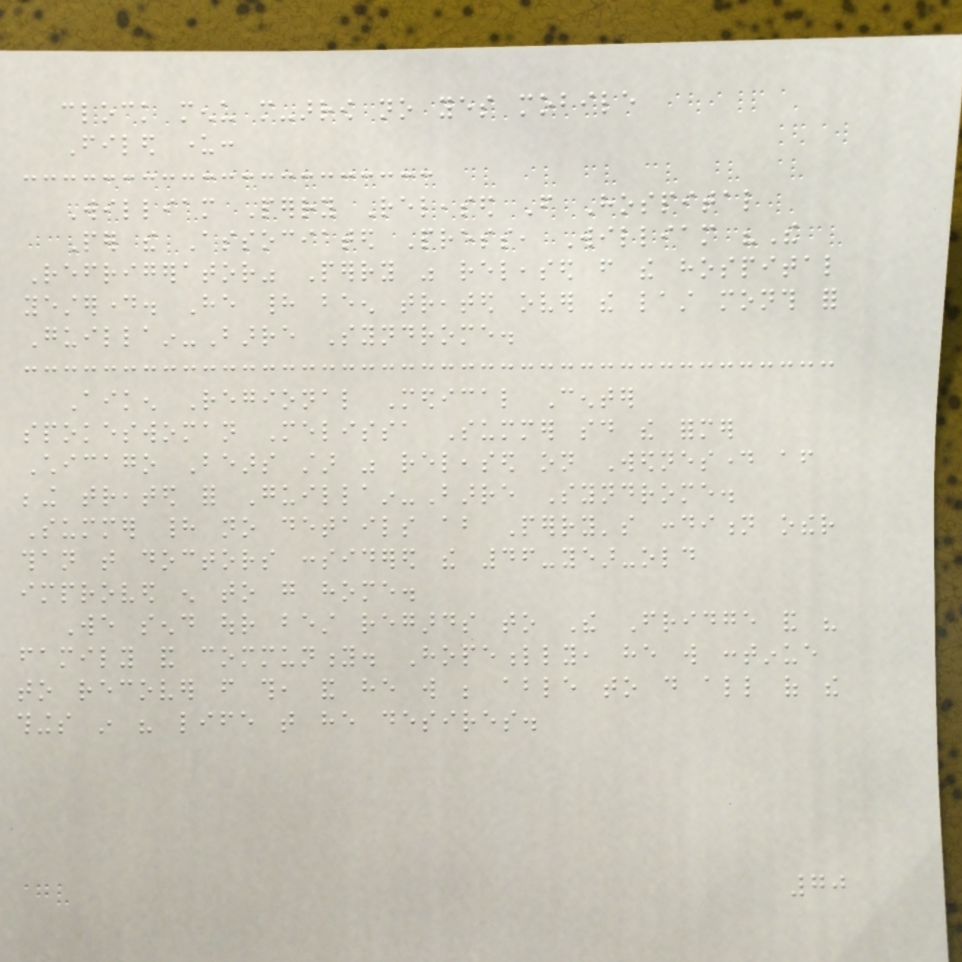clock menu more-arrow no yes mobile
Filed under:
William Perry Released From Hospital
Per the Associated Press, William "The
Refrigerator" Perry was released from the hospital
yesterday. He had been treated over the last month for
Guillain-Barre Syndrome.
Aiken Regional Medical Center
spokeswoman Melissa Summer said the former
Chicago Bears star was released on Wednesday after
being treated for Guillain-Barre Syndrome.
Summer had no details about Perry's condition other
than that doctors considered the 46-year-old
improved enough to go home.
We send our best regards to The Fridge and his
family and community. Hopefully, he will continue
to recover from this, and he will be able to do all of the
things in his life that he desires.
70
